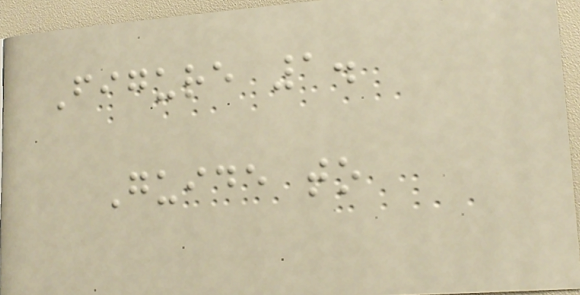Figure 1.
Guide to
